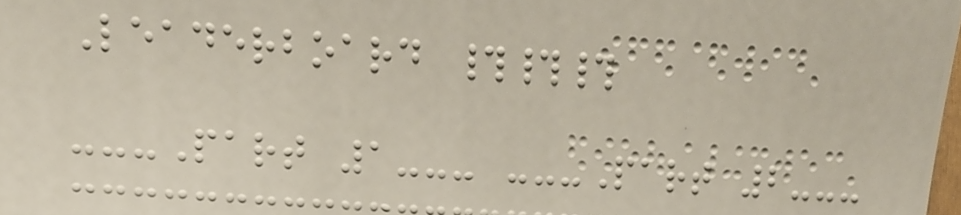Leaderboard ###
---Part 1--- ---Part 2---
